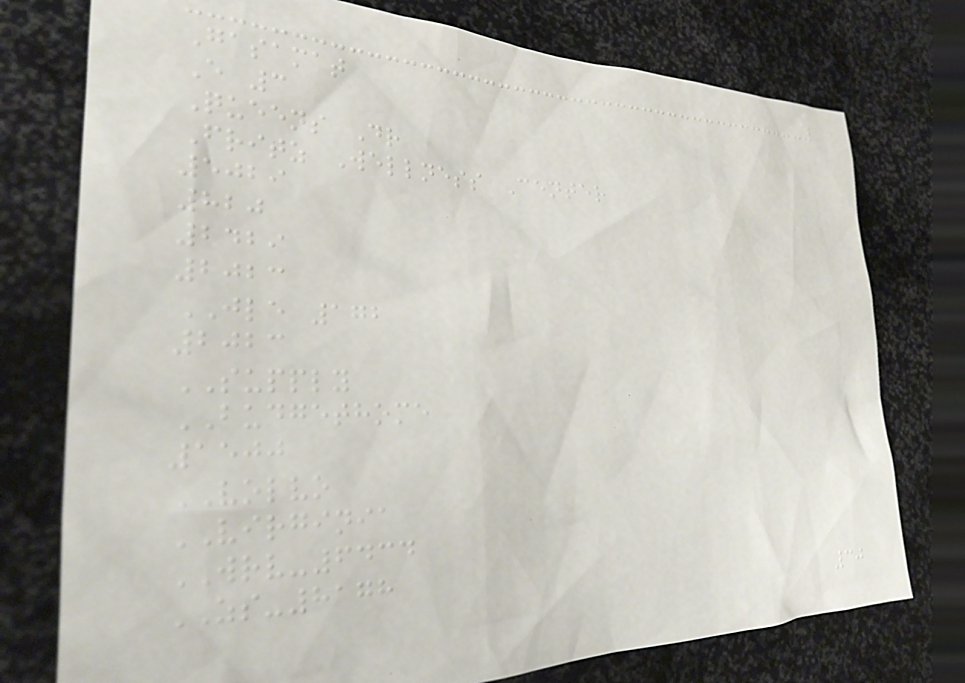Gasamat
E 3
Queens Dr
Fritz Wellness Center
5029
820
2429
2023
JLE 172
2023
SUPPLY
BUDGETHOME
1500
VOLVO
VIRGINIA
WRV-6434
ZS-8178
30
